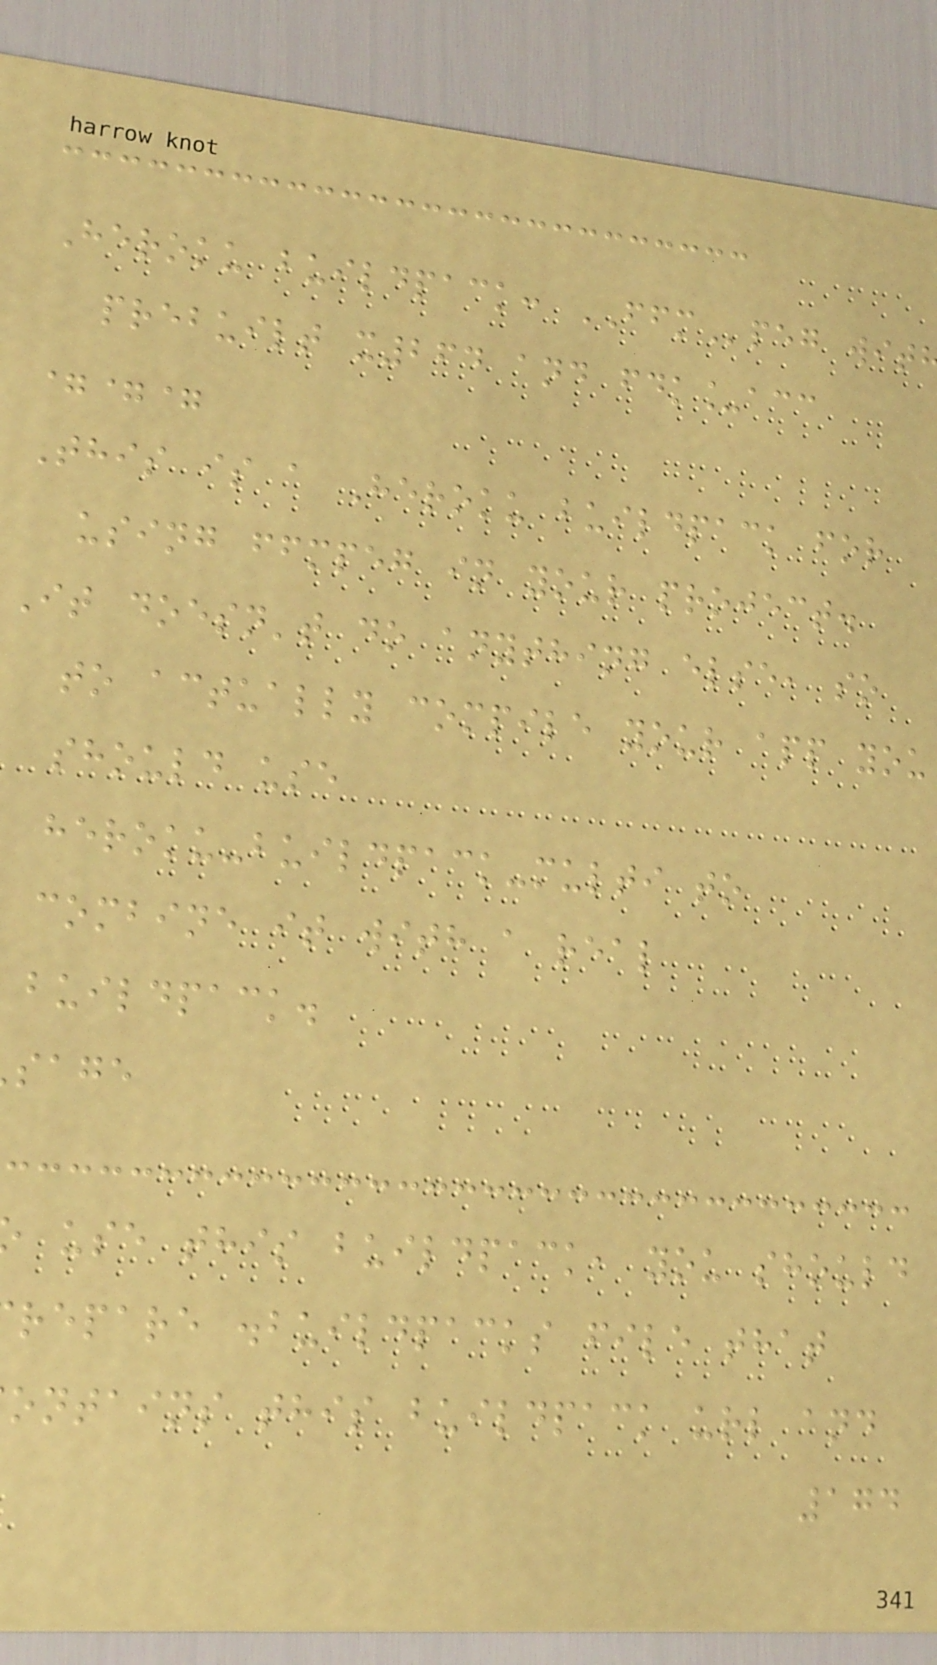Heroku buildpack: FFMpeg wit
prebuilt x264 and fdk_acc
===
This is a Heroku buildpack for
using ffmpeg in your project.
It doesn't do anything else, so
to actually compile your app you
should use
heroku-buildpack-multi to
combine it with a real
buildpack.
sage
use this buildpack, you should
repare .buildpacks file that
ontains this buildpack url and
174
